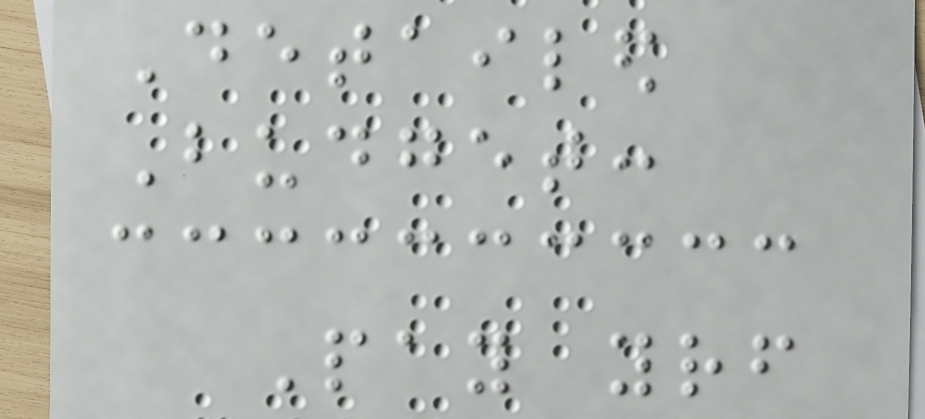Detailed
Budget:
Pay yourself
